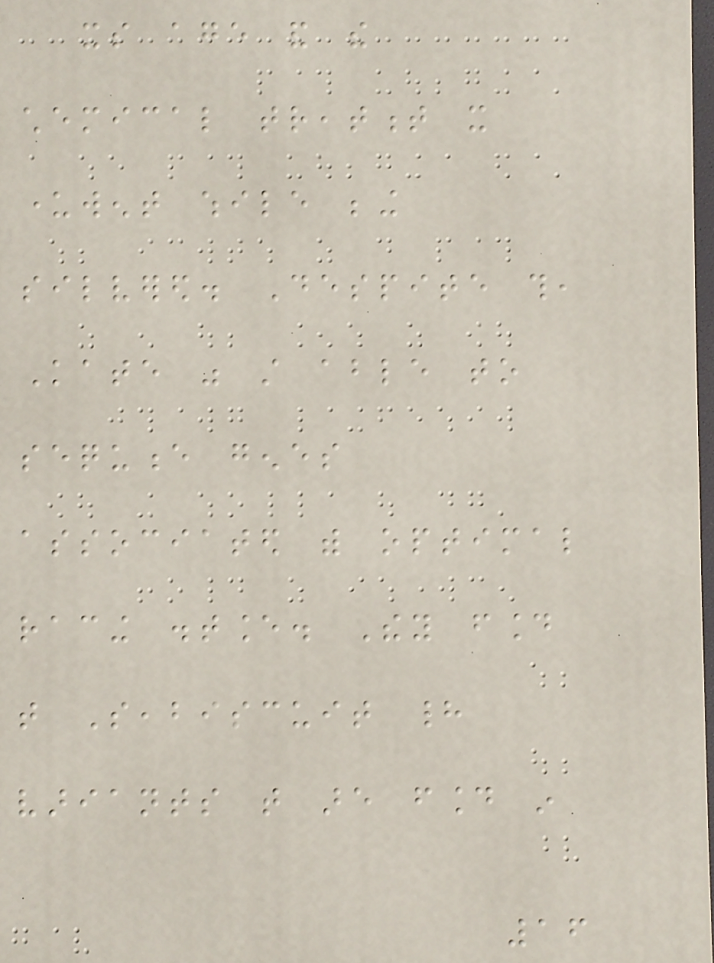its age and the
chemical treatment it
underwent while being
silvered. Despite this,
Kate was still able to
sequence genes
associated with optimal
racing distance. They found
that Seabiscuit had
variants that are found in
16
